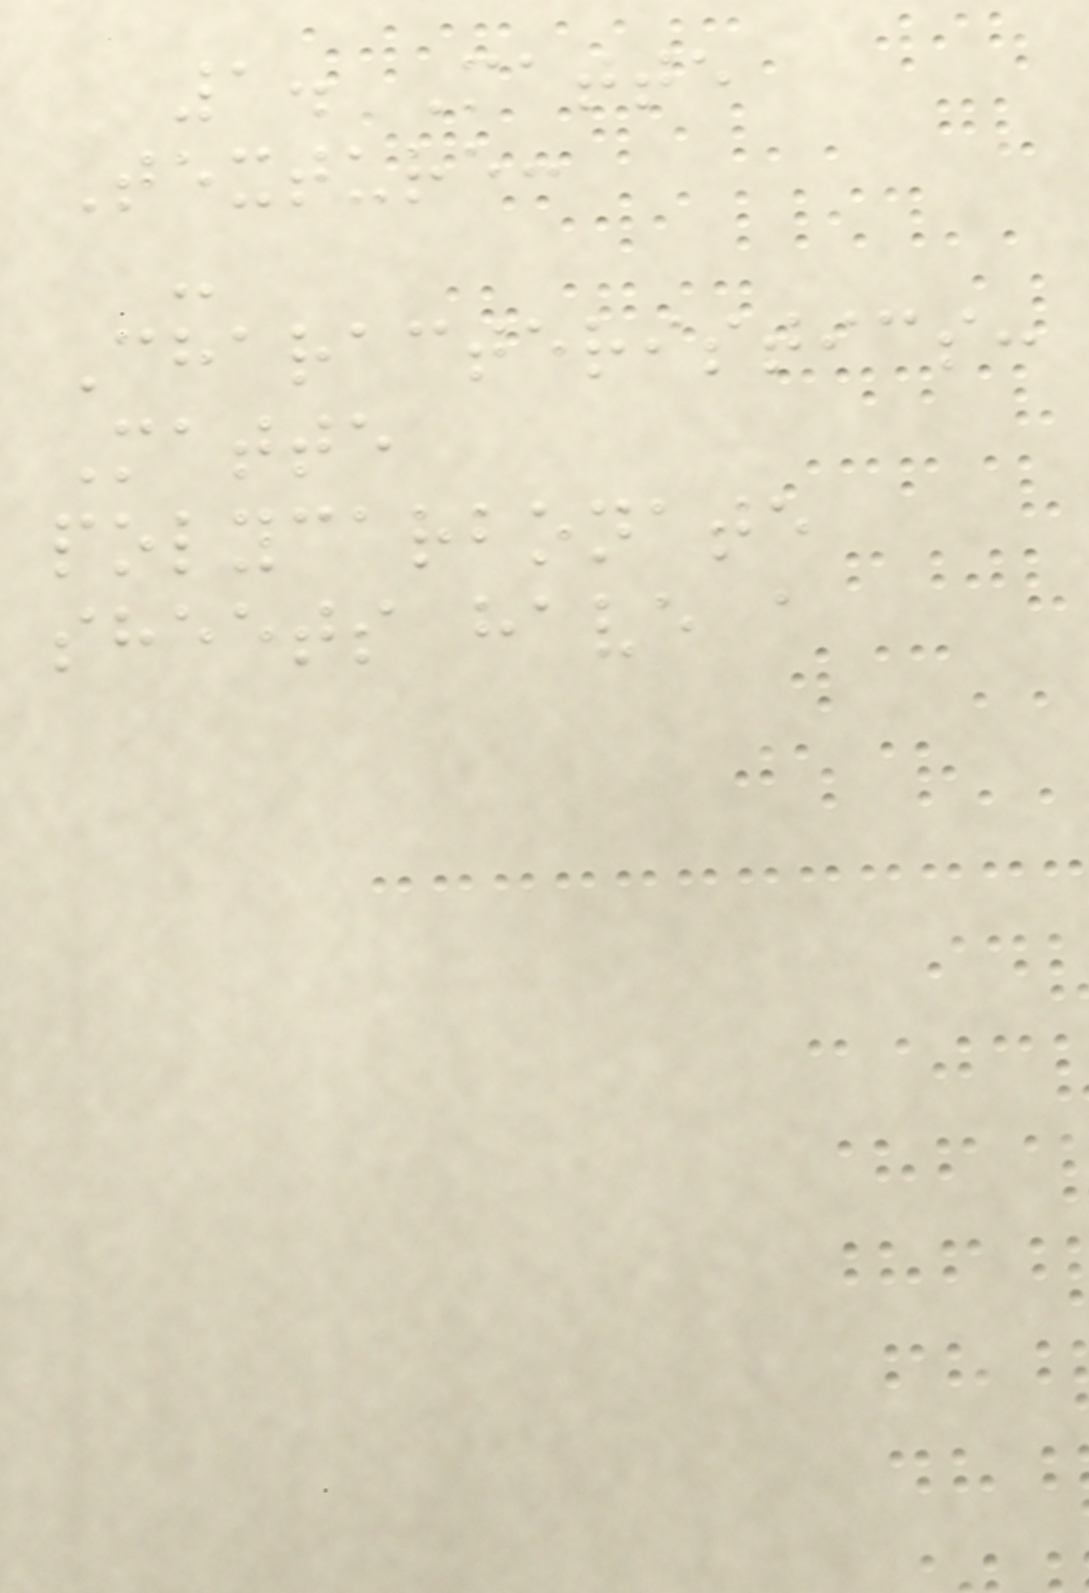1. Matte
Texture:
-
Characteristics:
Matte
polycarbonate
sheets have a
